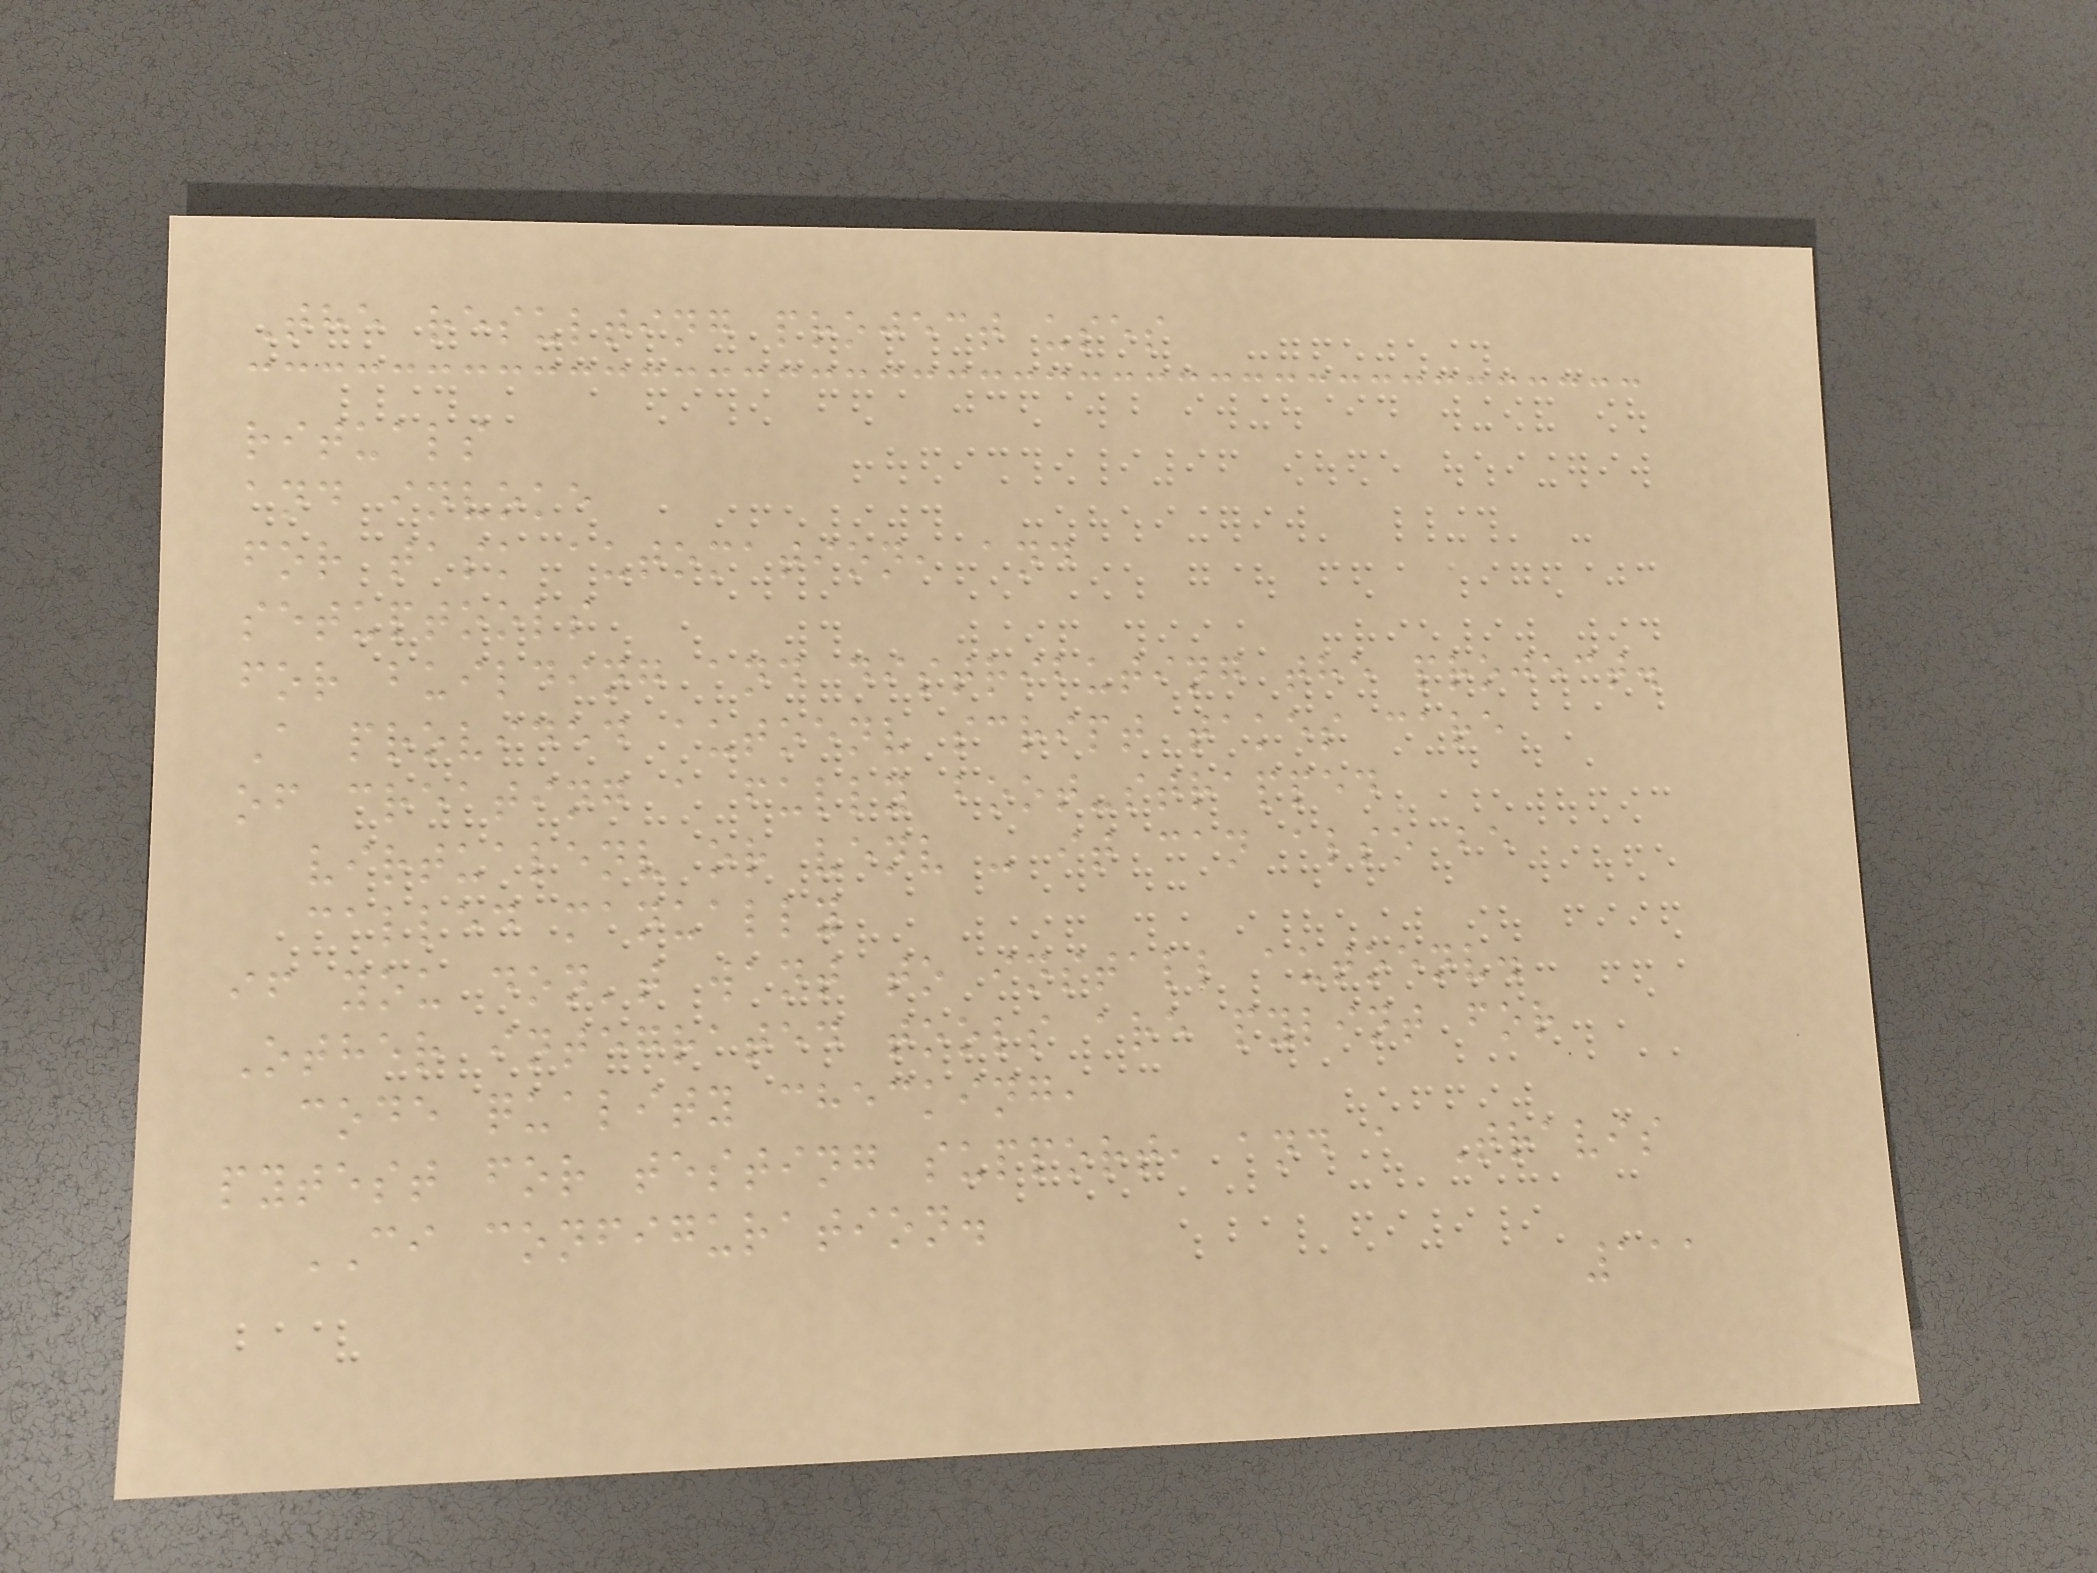The resulting project uses
rituals
and invoke
for task automation, and
setuptools
for building and distributing the project.
A provided autoenv script takes care
of creating a fully boot-strapped
virtualenv or venv - it can also be
called manually
if you don't want to install autoenv.
Other integrated tools are pylint for
code quality checking,
pytest for testing support, and a Travis
CI configuration.
111
